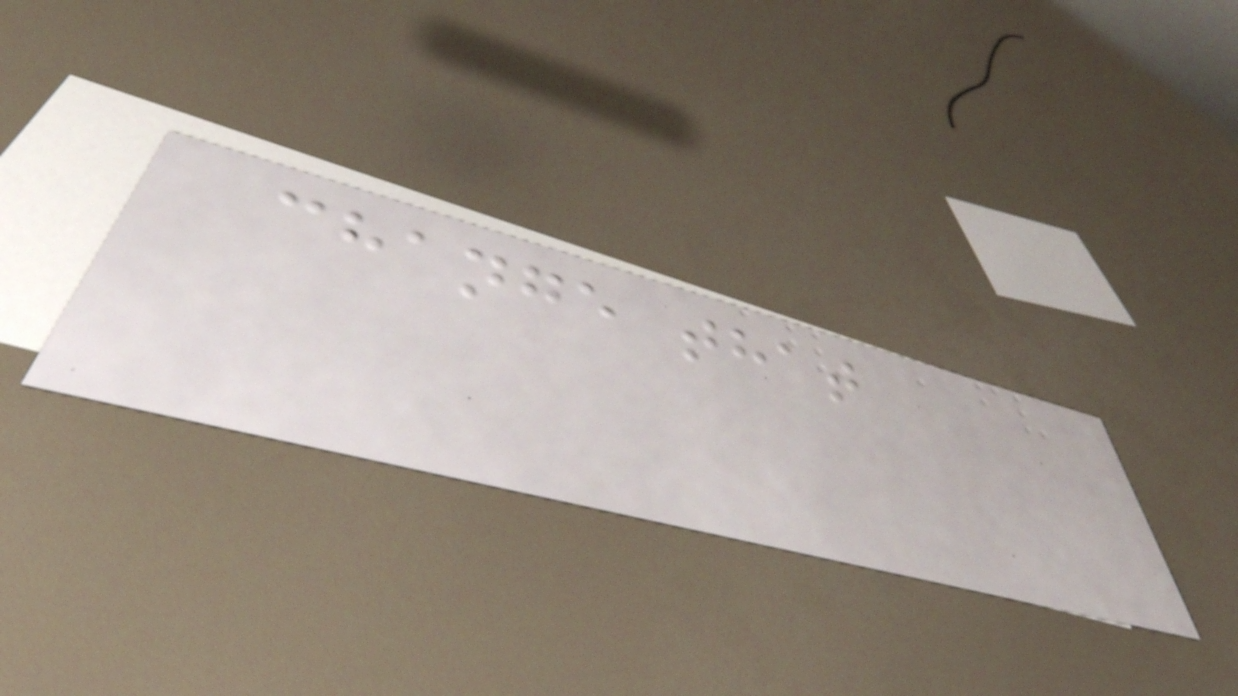change that
